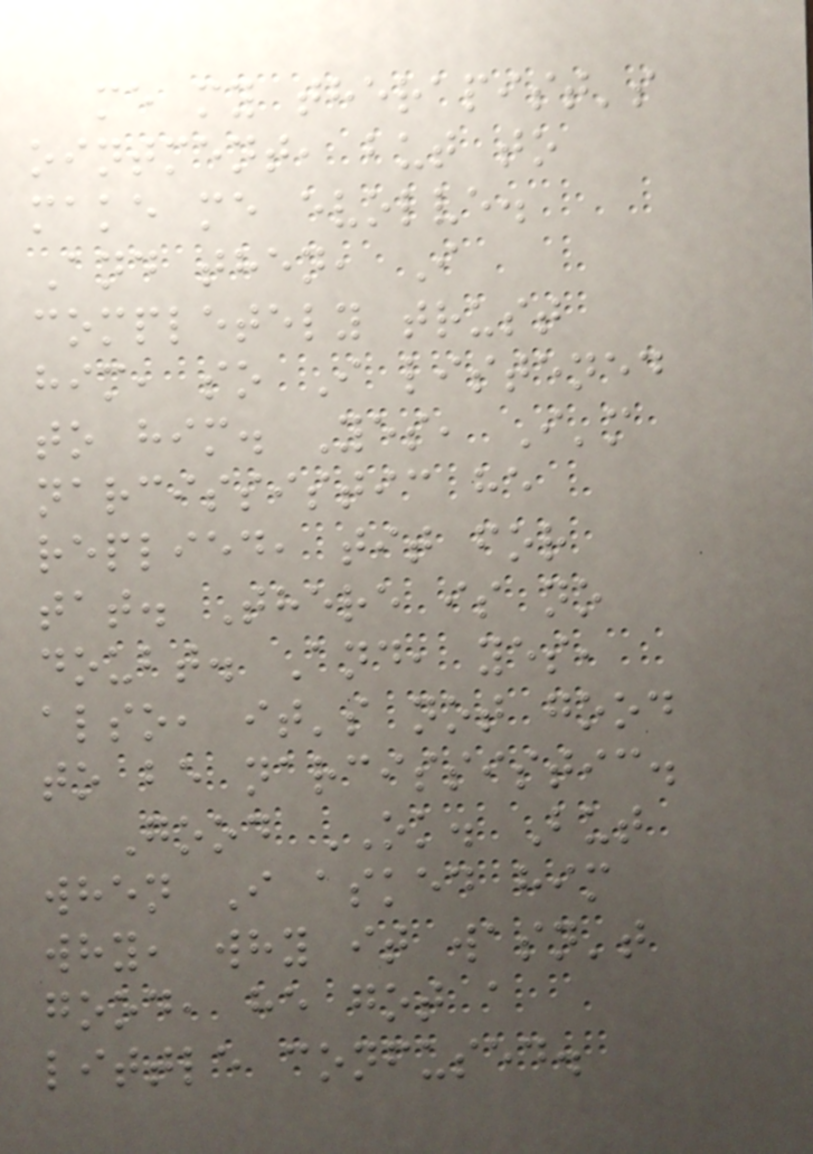me my therapist's
ointment, but to
make me evolve.
And then, I
completely trust
him, so I listened
to him. Yes, I'm
narcissistic he
replied, tit for
tat. There is no
doubt. And, yes,
also, it's not good
to be narcissistic.
Good OK. But
when I asked him
why, why it wasn't
good, he got a
little confused.
